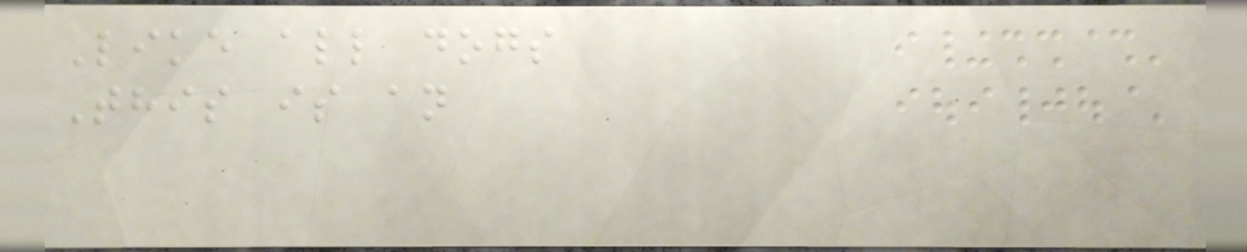Like all dogs
This is an
